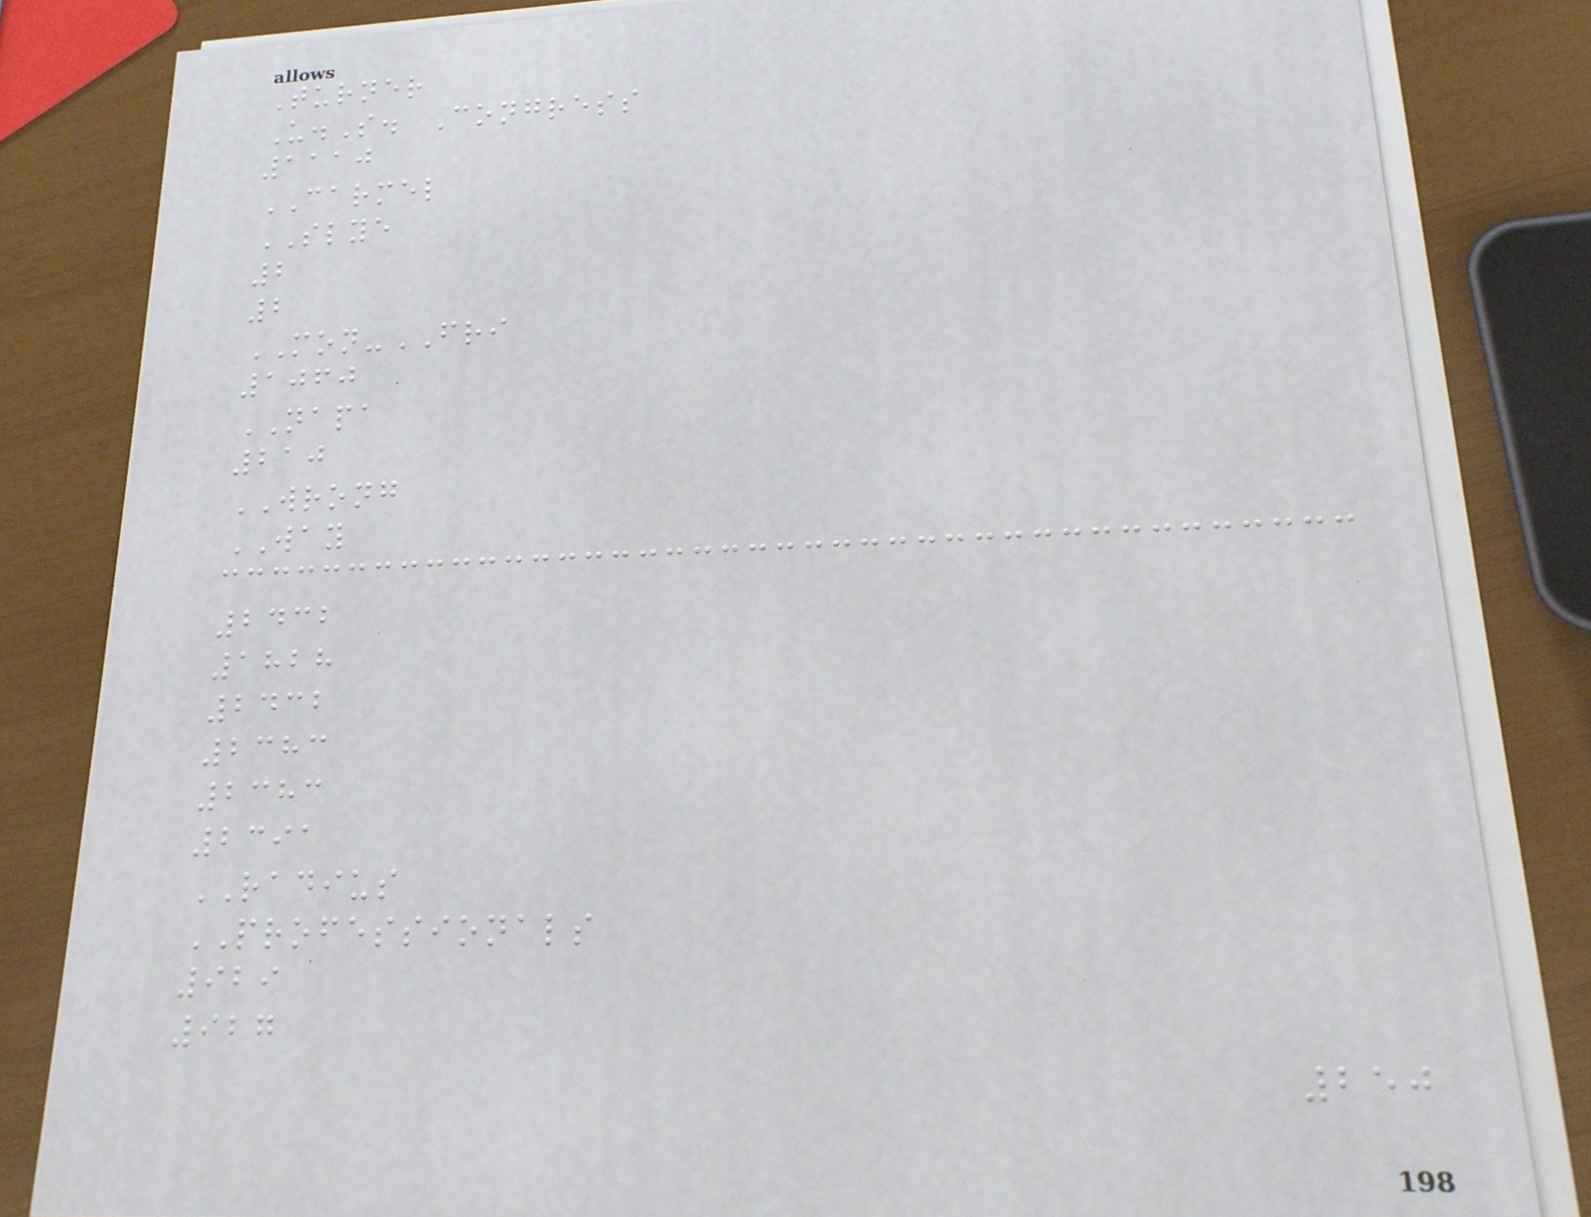Turner
U.S. Congress
1110
CARMEL
SLYE
2
2
MON-FRI
1060
NAPA
210
WRONG
WAY
2432
1828
2432
2383
2383
2391
RADIUS
PROFESSIONALS
929
927
250
